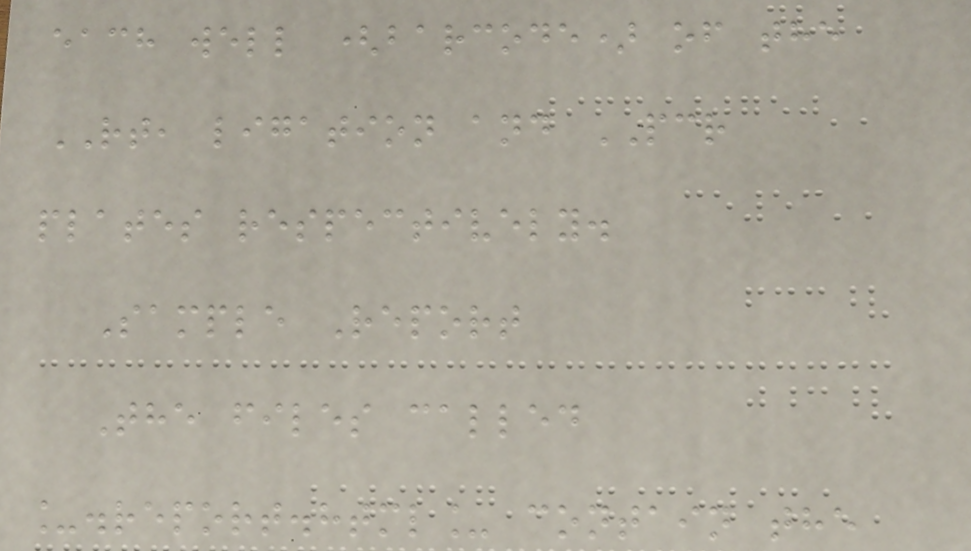each well (barcode) of the
RT, ligation and PCR
plates respectively.
Sample Report
The files called
_.report.html_ contain the
